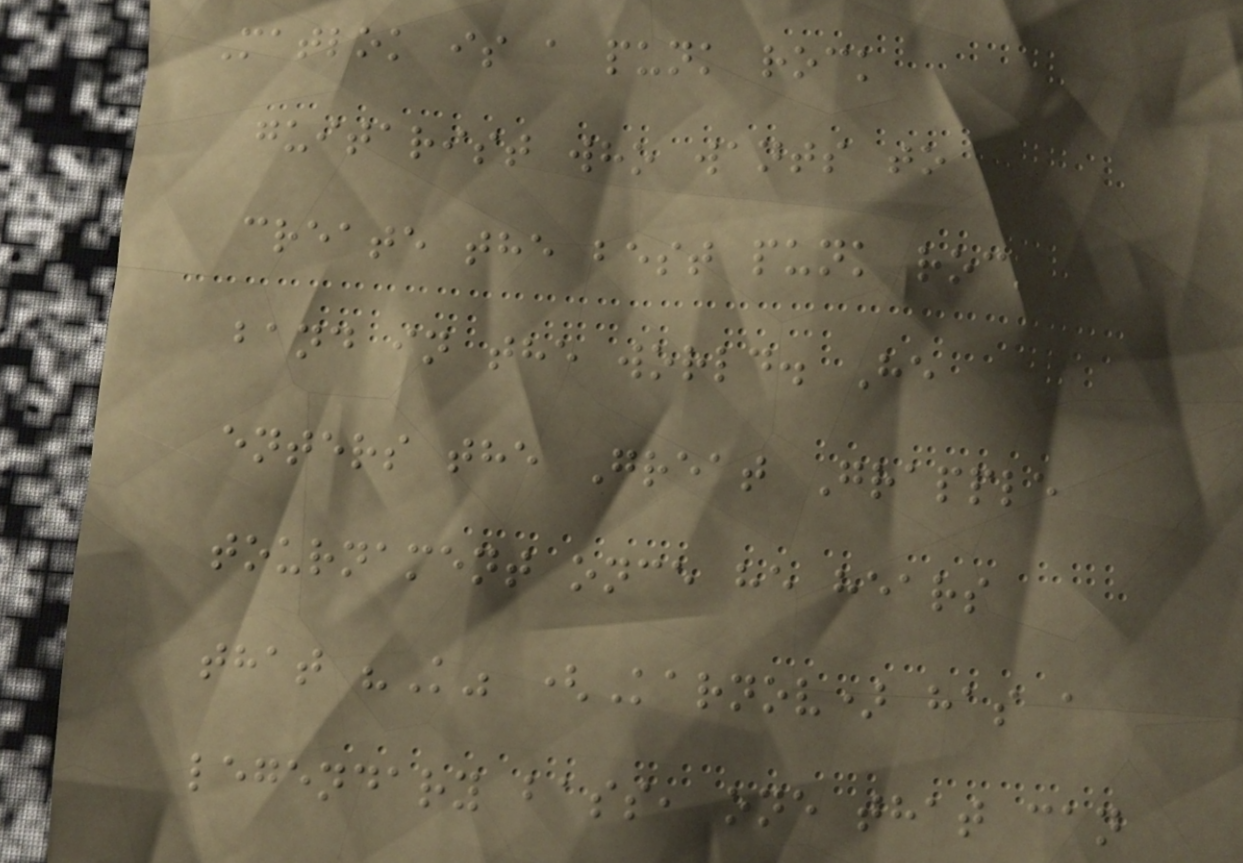Matlok is a punk rock
guitarist who wants to
create the best punk rock
band in the world. He
enters the Great Grapple
tournament once he hears
that "K" (Karnov) has a
legendary bass, one that can
